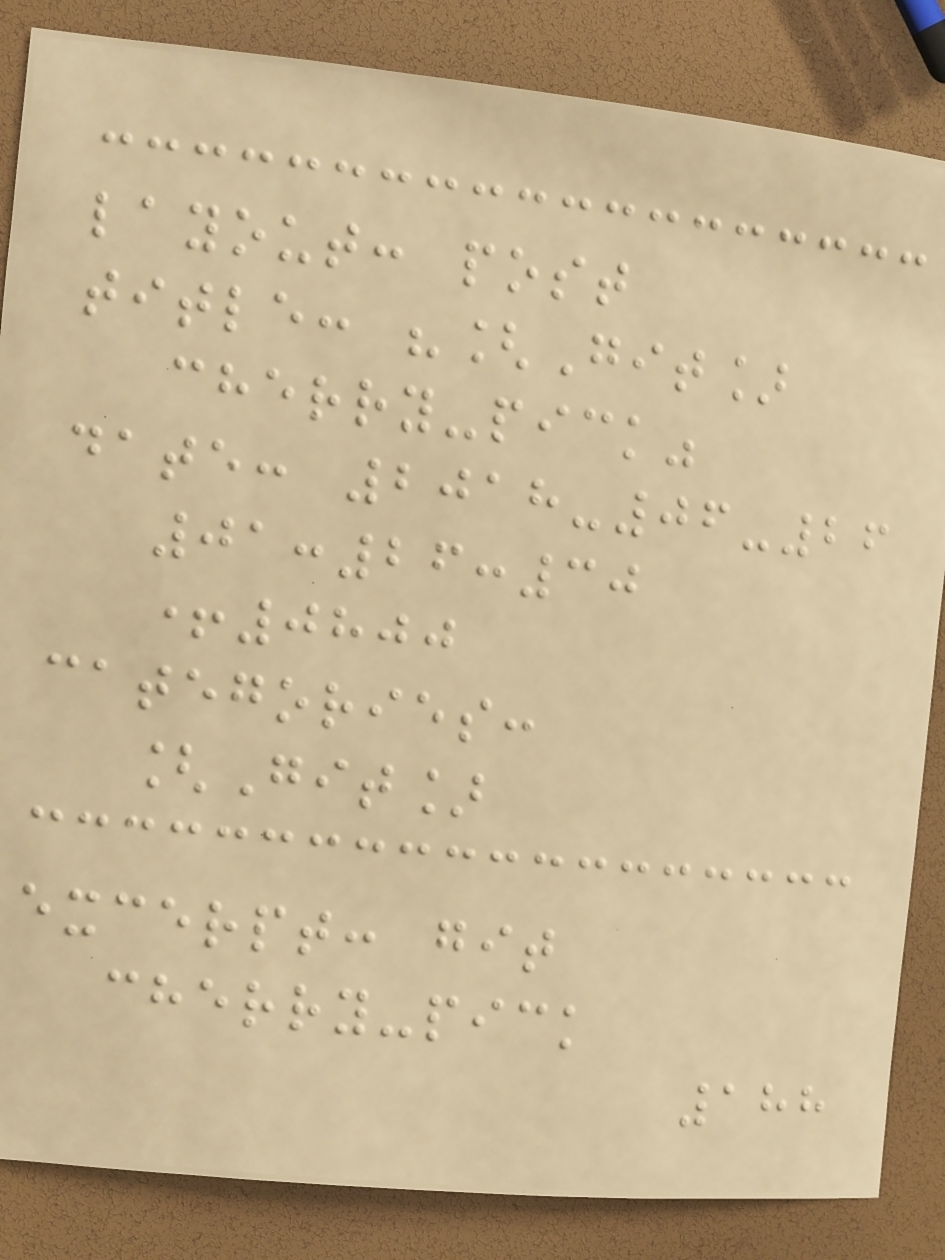layout: post
title: "[Git]
cherry-pick"
date: 2018-06-26
01:26:30
+0800
categories:
[Git]
excerpt: git
cherry-pick
188
